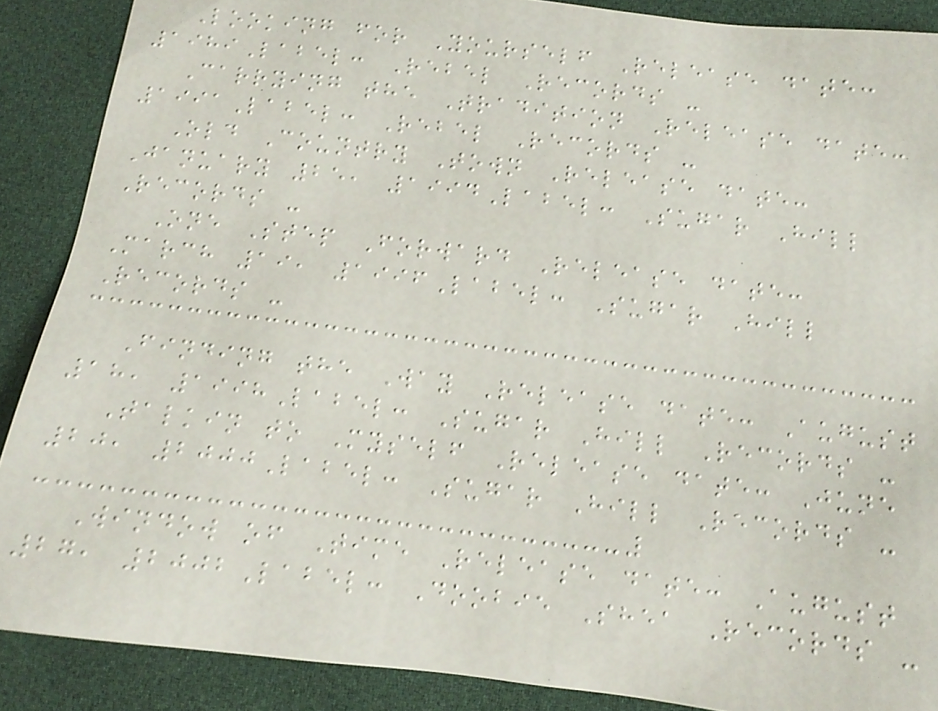Looking for Yourself Release date:
1989Label: Rebel Records -
Carrying the Tradition Release date:
1991Label: Rebel Records -
Old Country Town Release date:
January 25, 1994Label: Sugar Hill
Records -
One Step Forward Release date:
March 19, 1996Label: Sugar Hill
Records -
Finding the Way Release date: August
18, 1998Label: Sugar Hill Records -
Talkin to Myself Release date: June
20, 2000Label: Sugar Hill Records -
Window of Time Release date: August
27, 2002Label: Doobie Shea Records -
